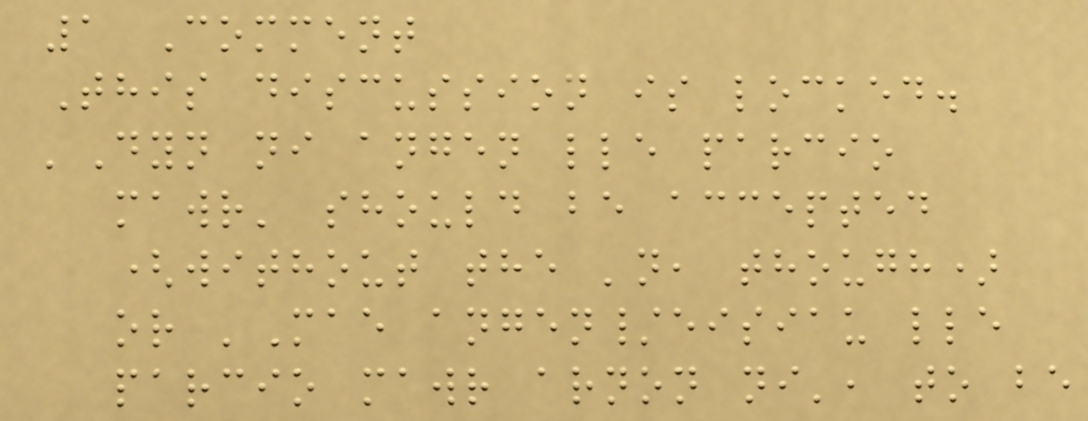1 Comment
This discussion is locked.
'Dyn ni angen lle parcio
mawr' should be accepted
(without the 'n, though)
or 'Mae angen/eisiau lle
parcio mawr arnon ni', to be
